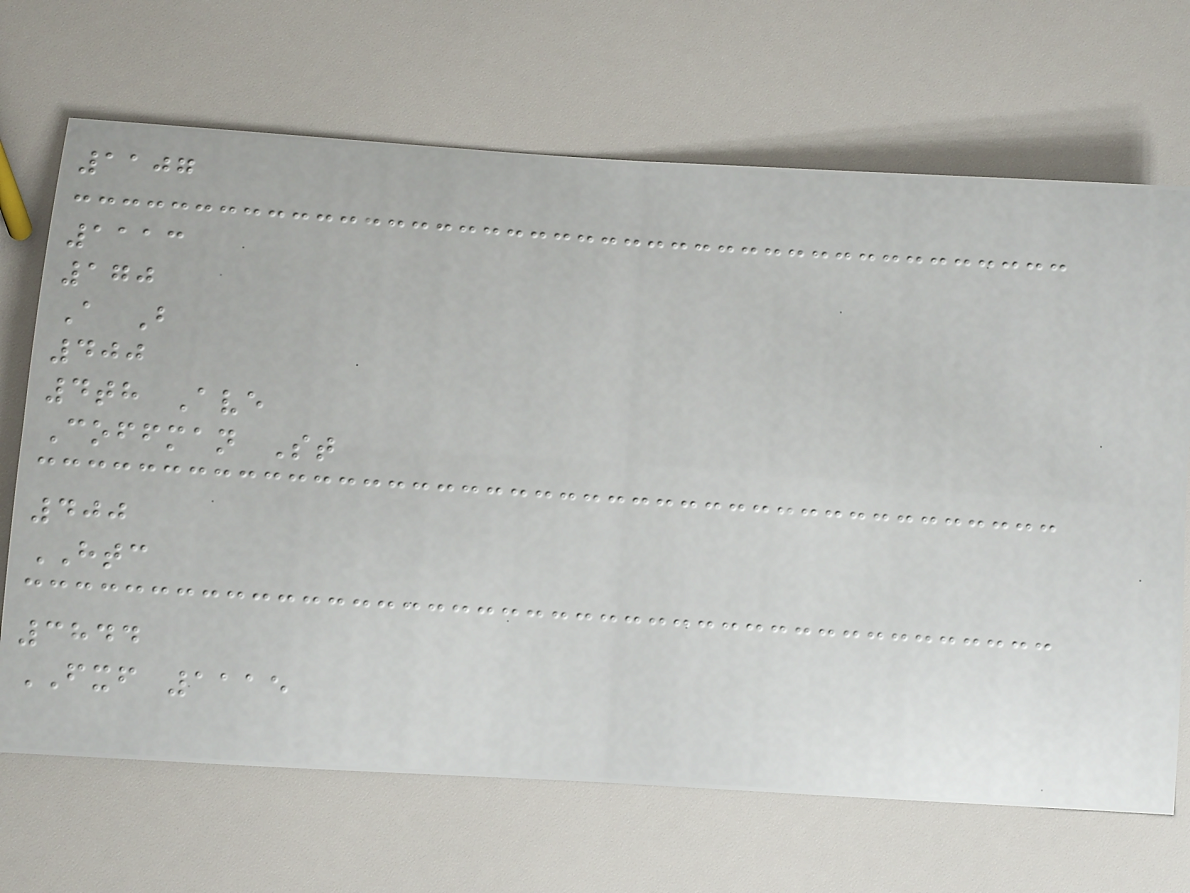1107
1113
170
A B
400
4th Ave
Coffman St
400
HTC
3844
FXF 1115
